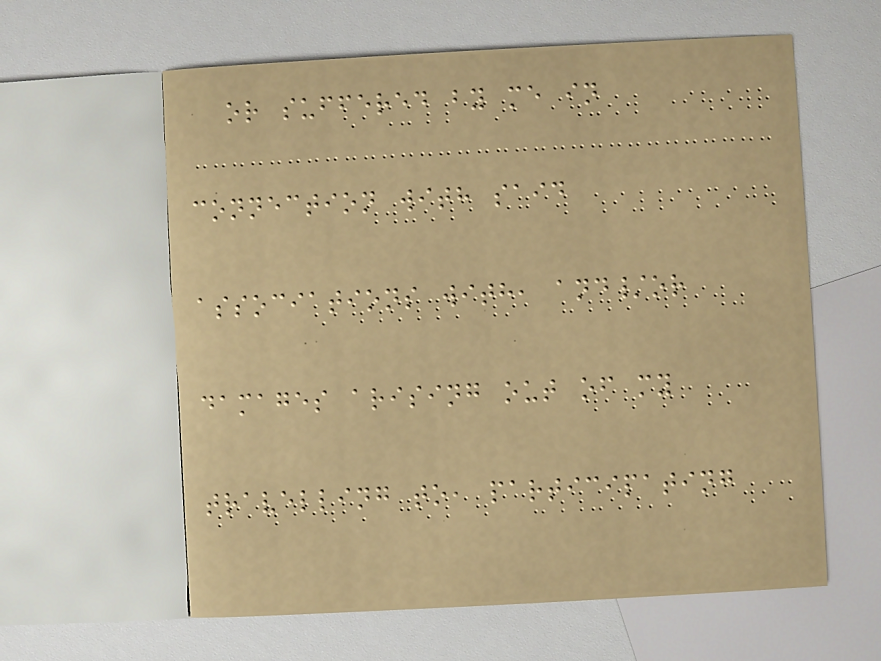or suffered by me in
connection with said
associations with, and/or
damages arising out of my
travelling to, participating
